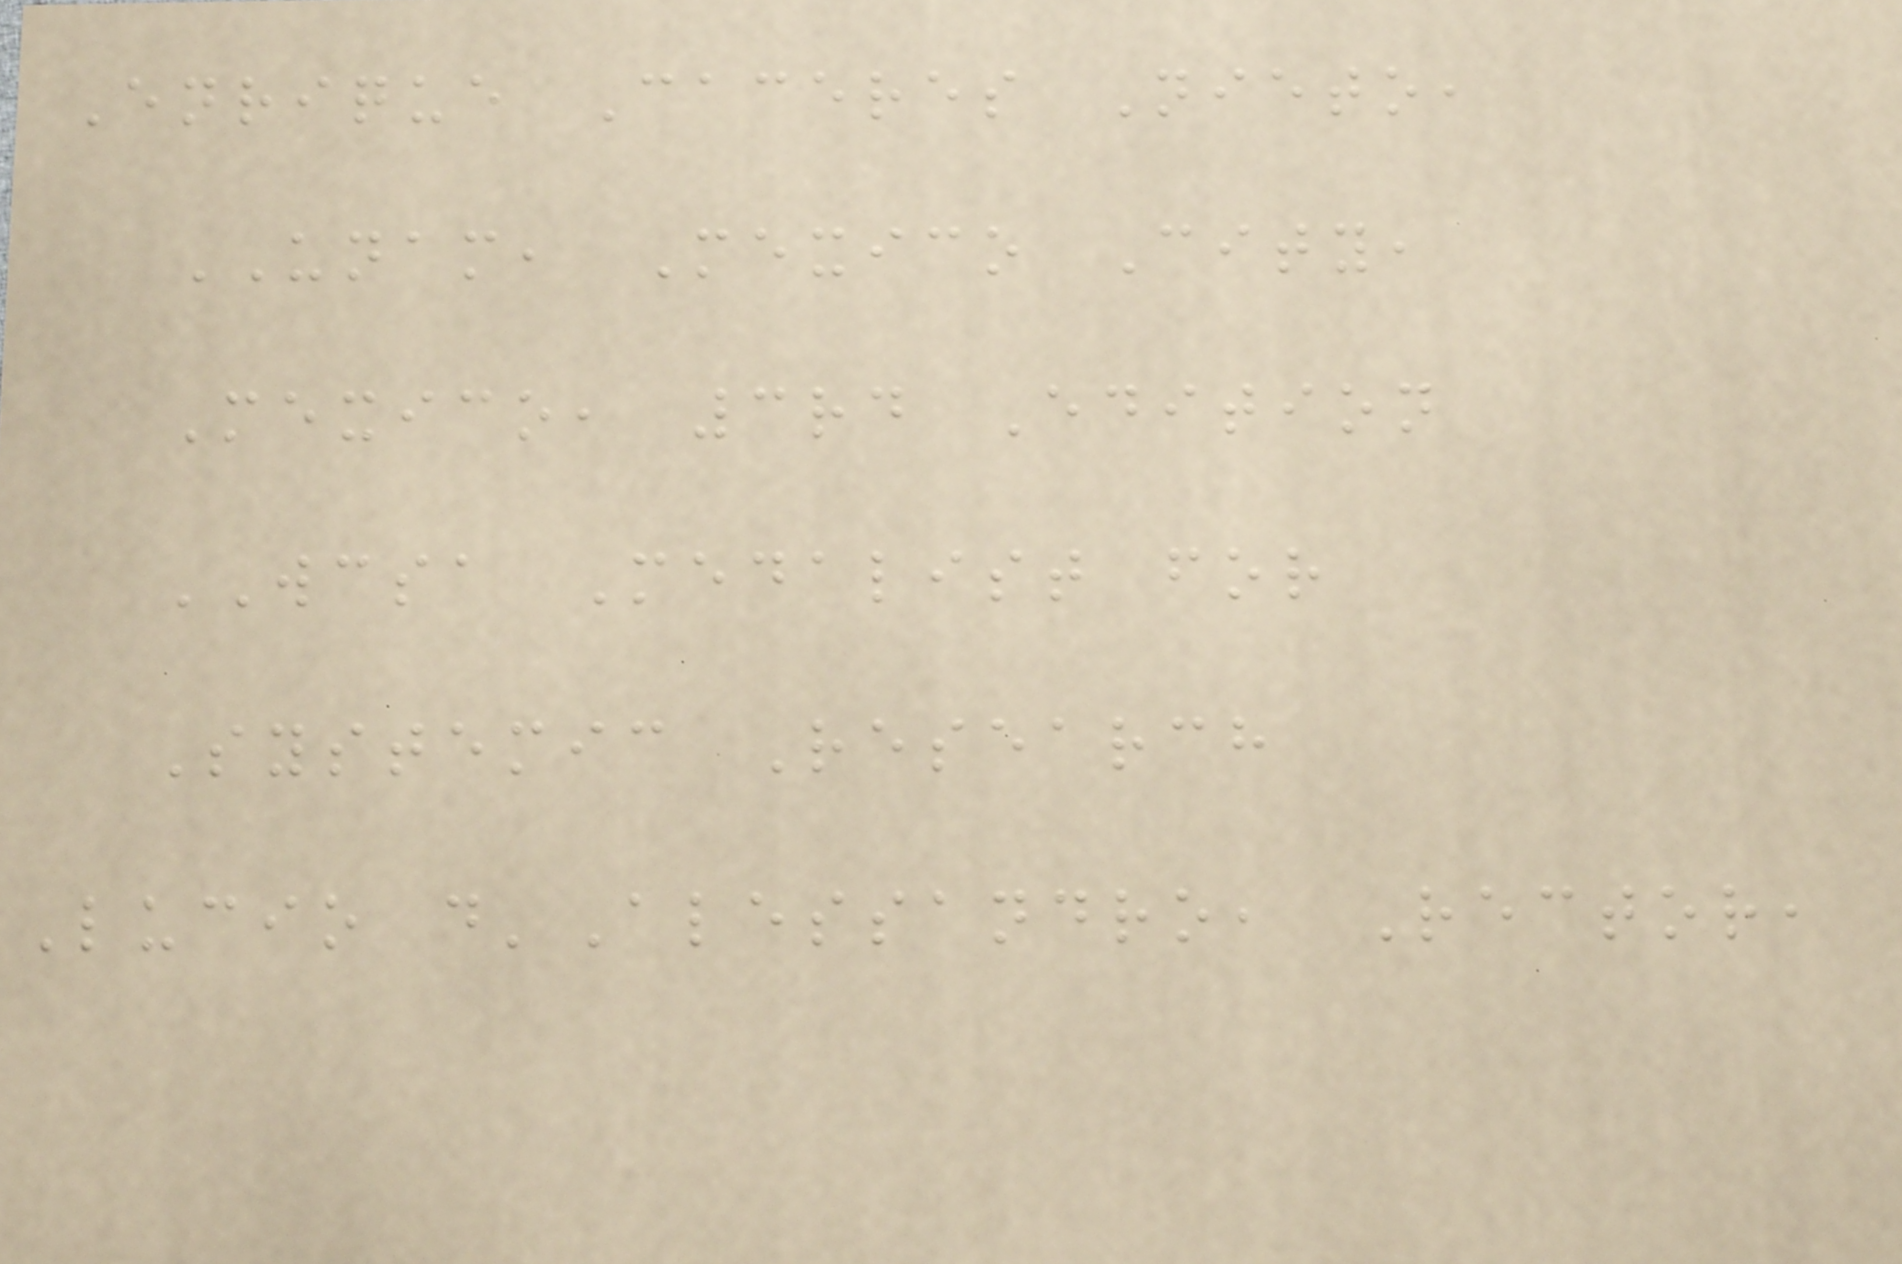Enrique Caceres Nieto,
UNAM, Mexico City,
Mexico, 3rd Edition
WCSA Medalist for
Systemic Research
Lucio d'Alessandro, Rector,
